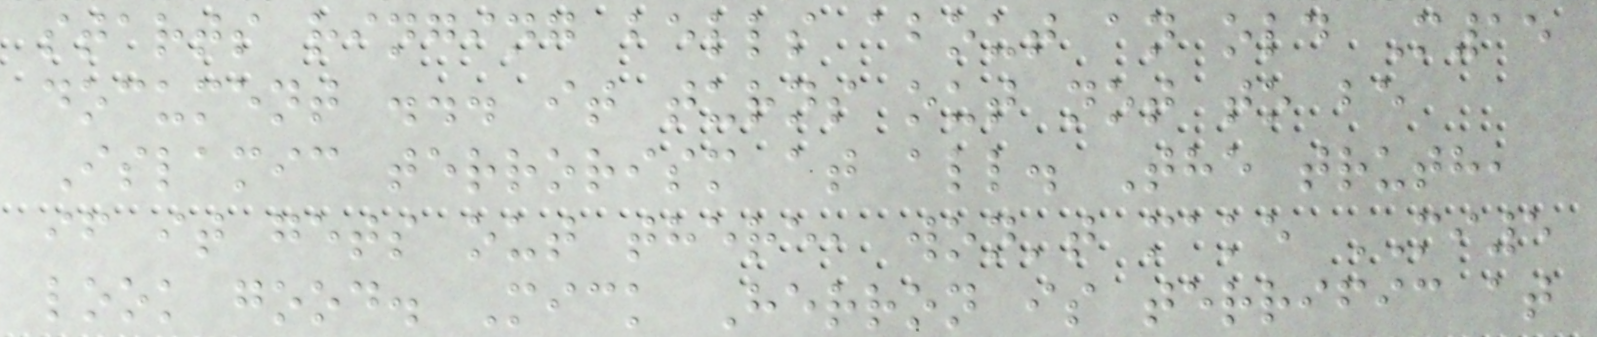starts ringing bells about an old M15
document ... it turns out not to be
Islamic terrorism at all. The truth,
if it gets out there, won't make MI5
look good. Mick Herron is terrific at
